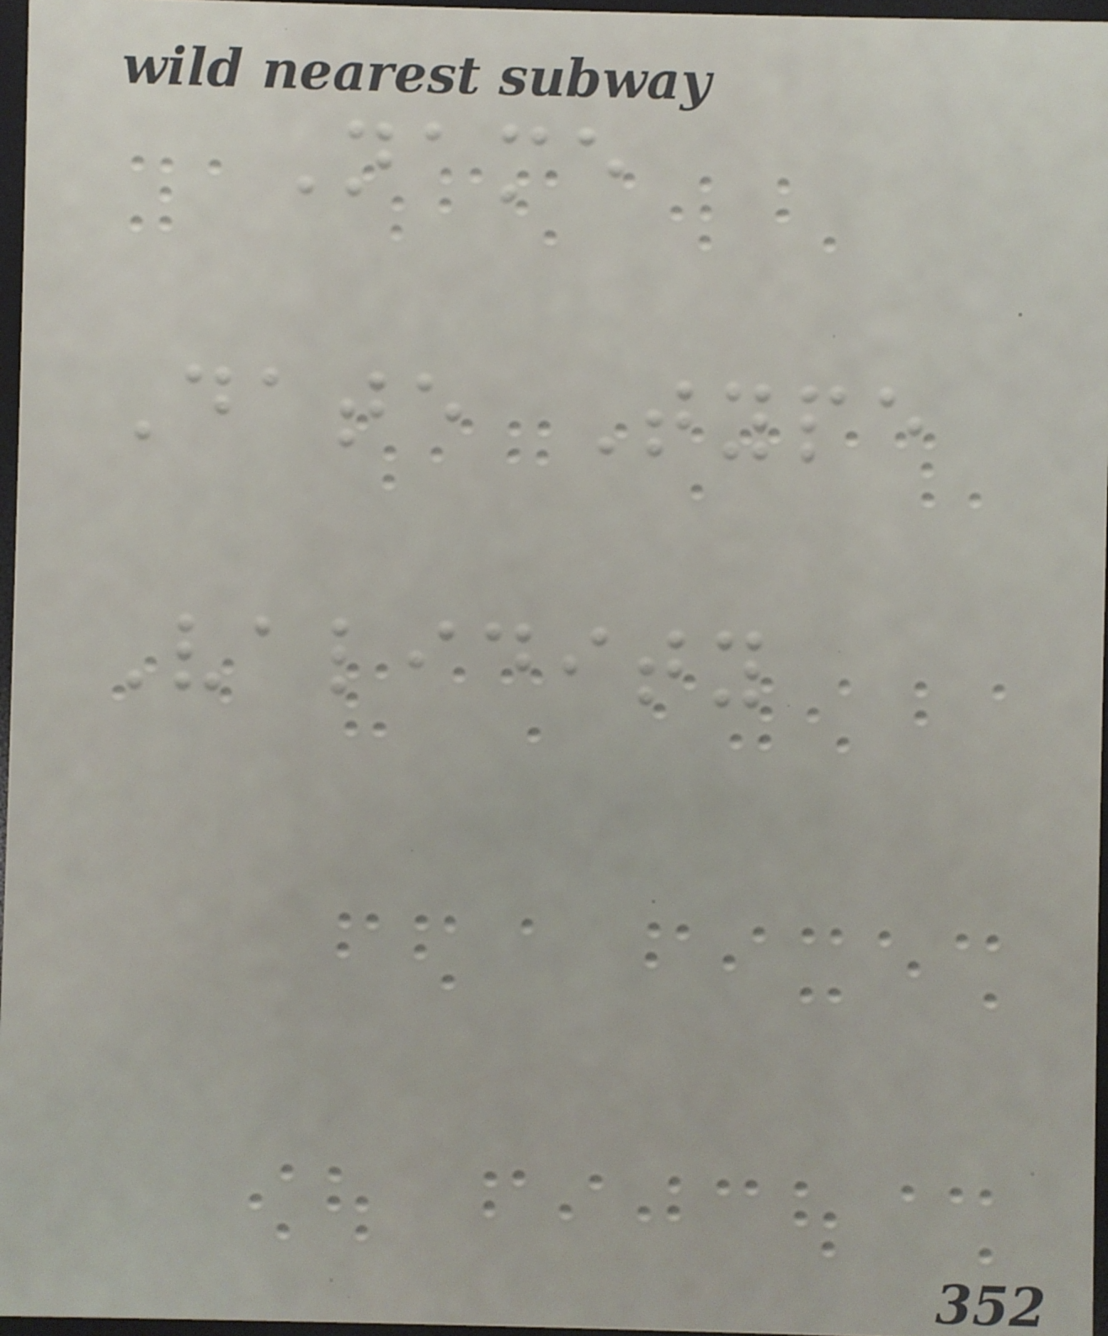Name
Date Type
Validity
